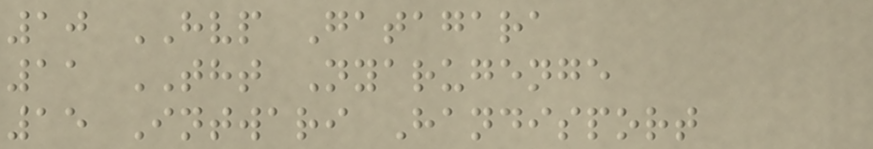10 HVP Gatagara
11 THT Nyarugenge
15 Intwari Handisport
